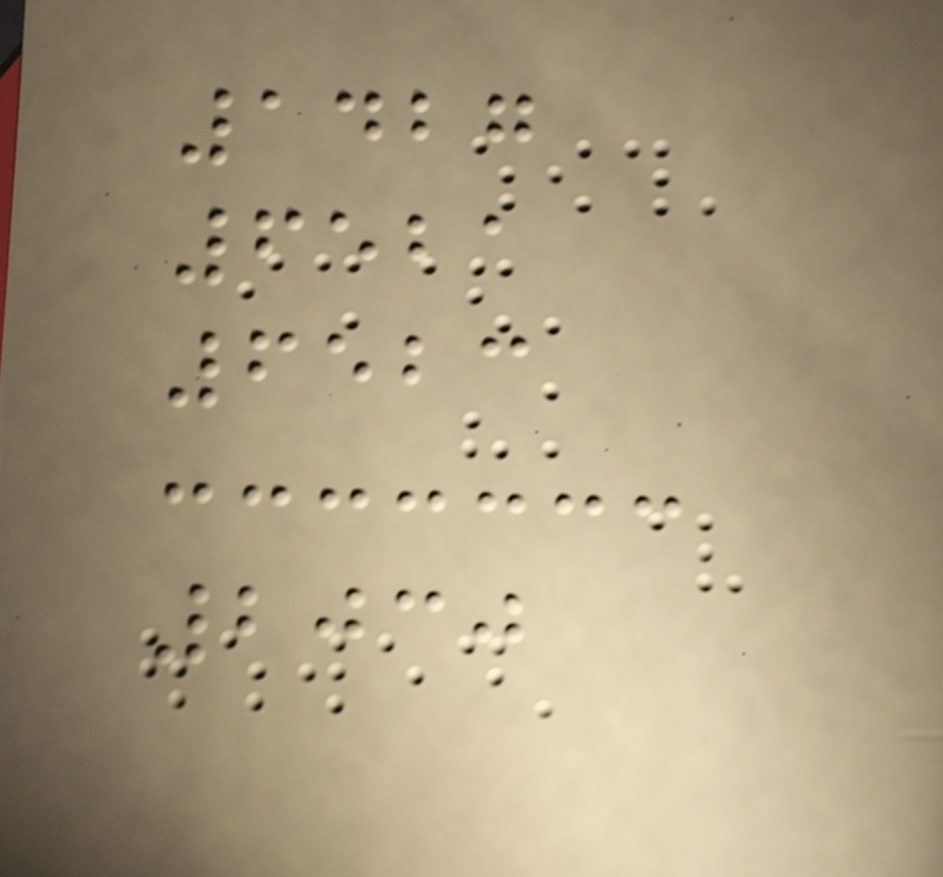1427
6521
6523
2030
